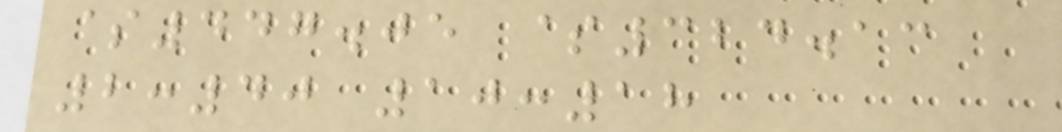$447.05 $324.13
2:40 10:18
